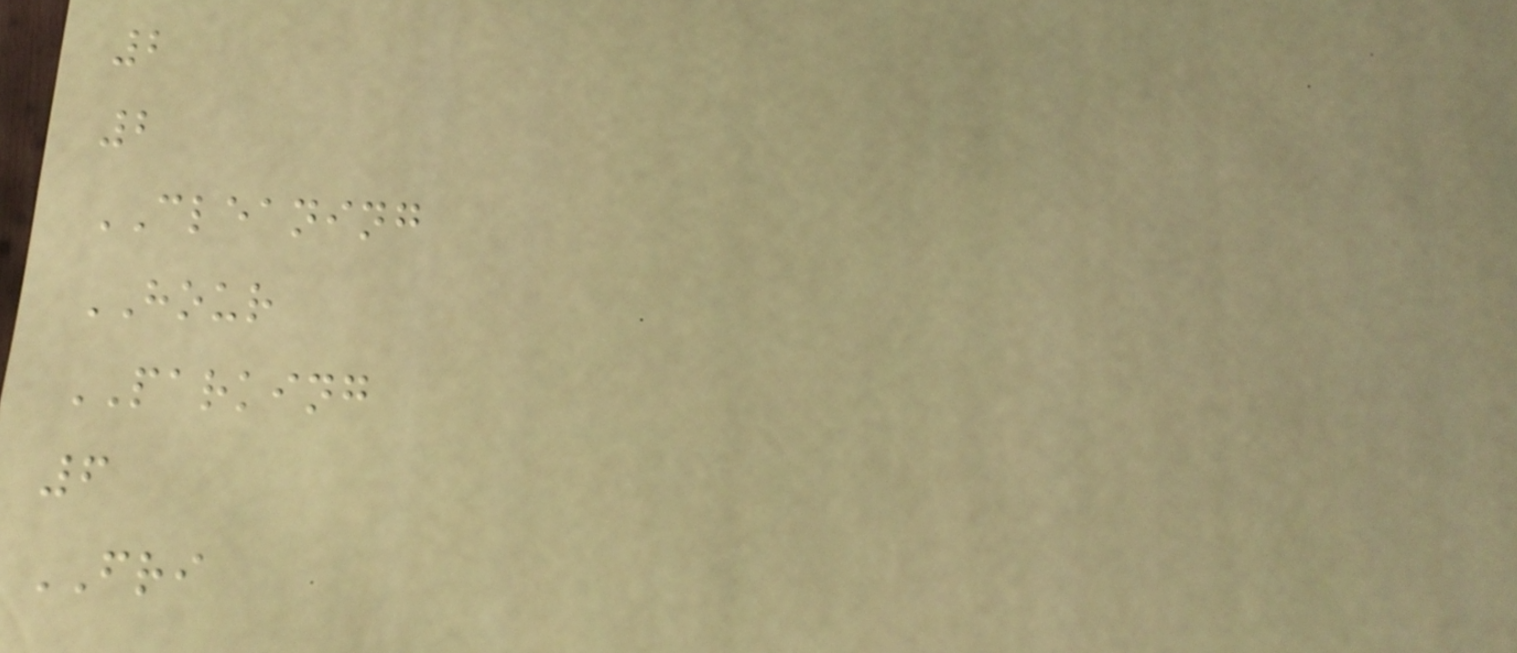2
2
CLEANING
HOUR
PARKING
6
FRI
